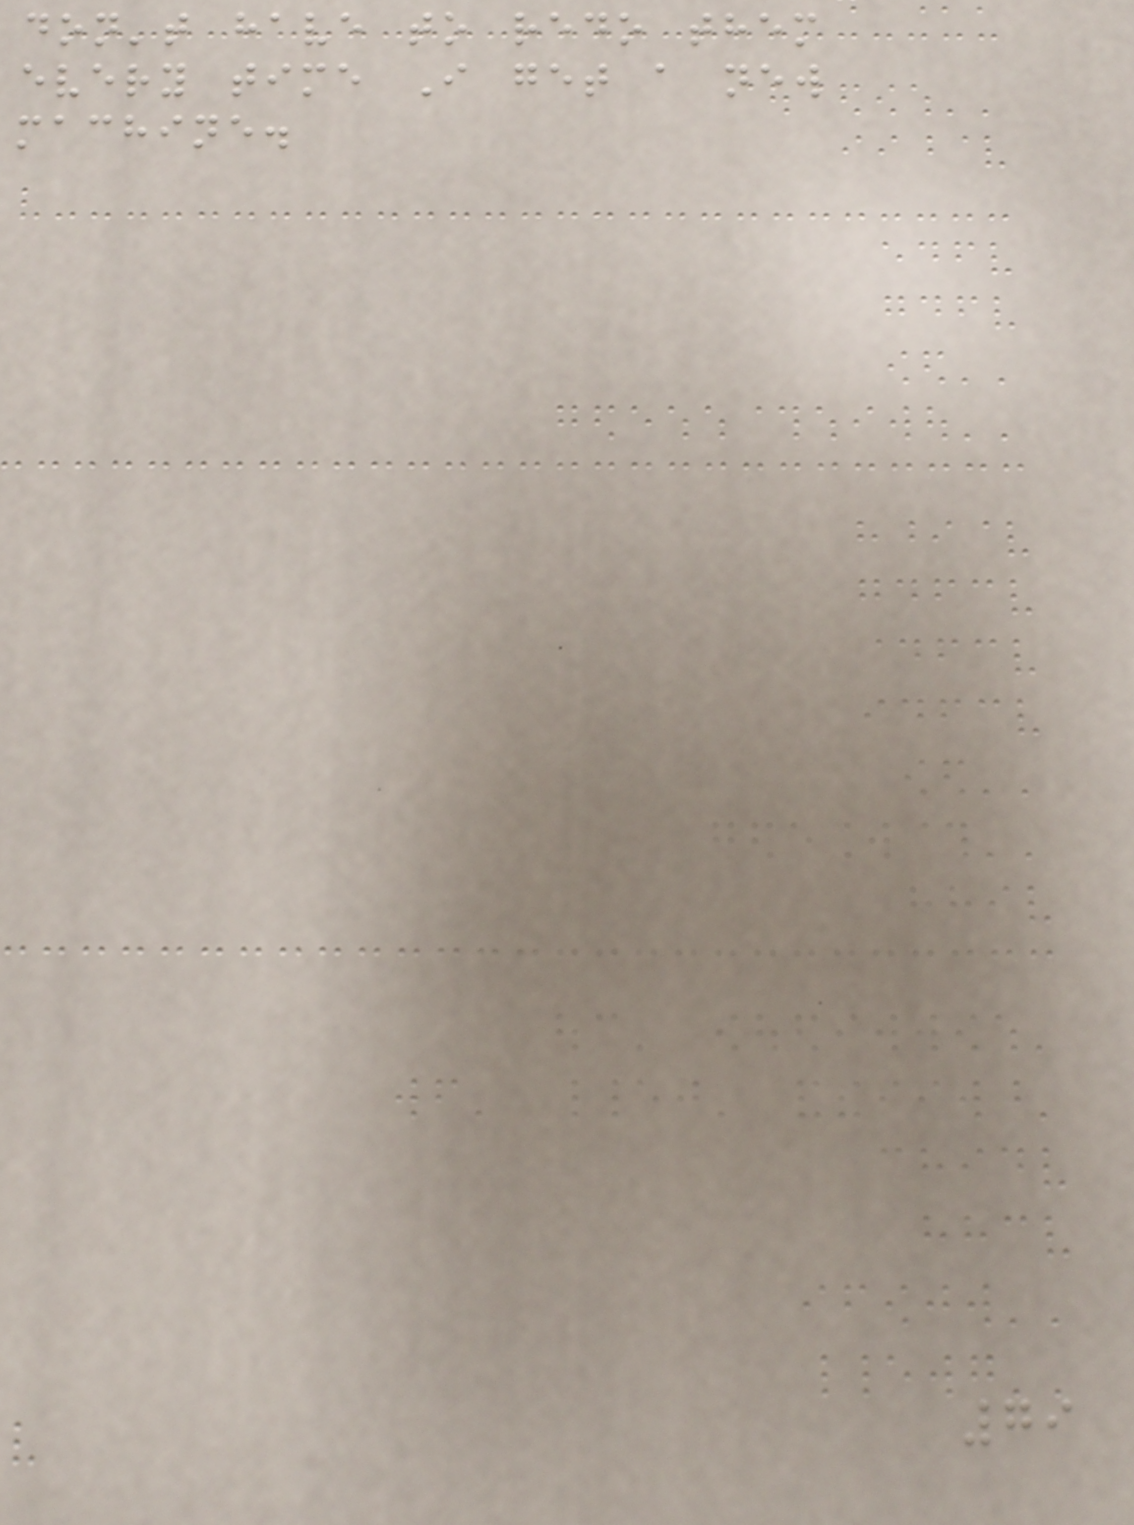don't have to redo them
every time I get a new
machine.
79
